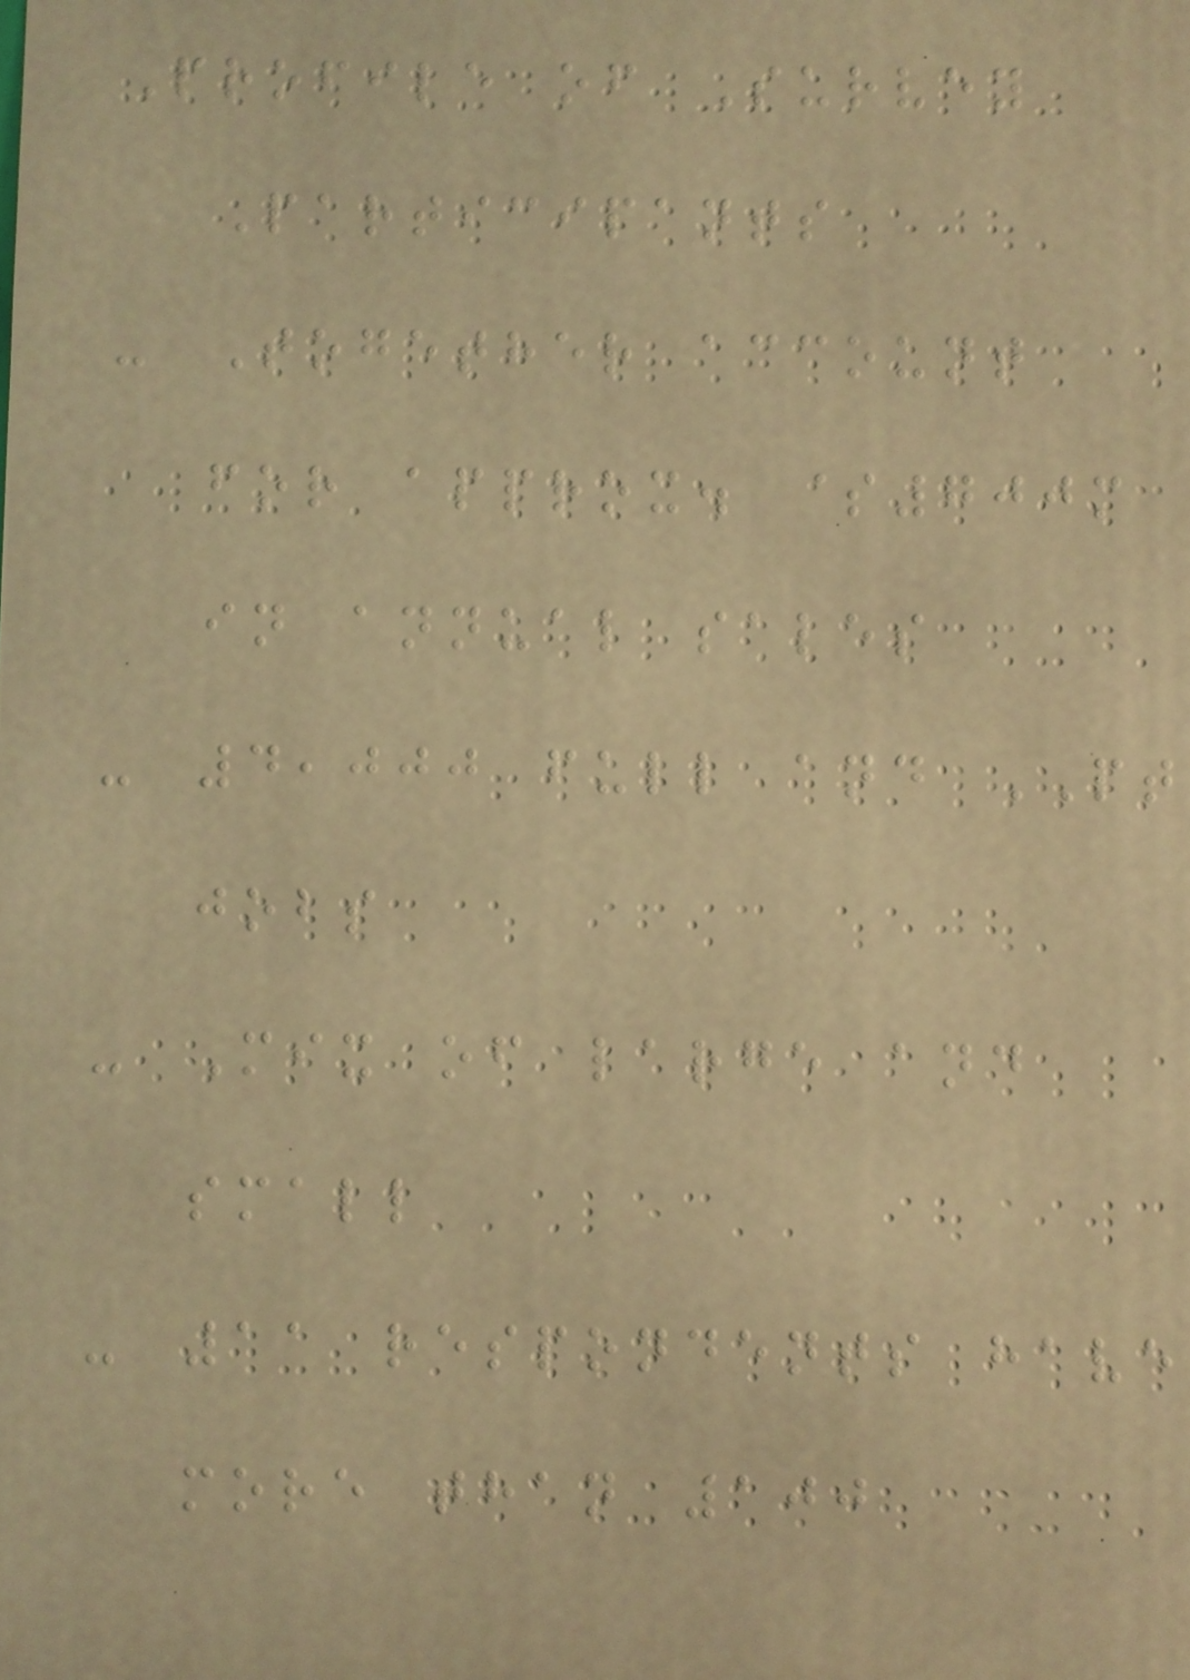Profile of Survey
Participants
- Together account
for approx. $700m
in annual sales
- 4,000 full and PT
jobs
- Mix of large and
small
- 11 respondents have
more than 100
